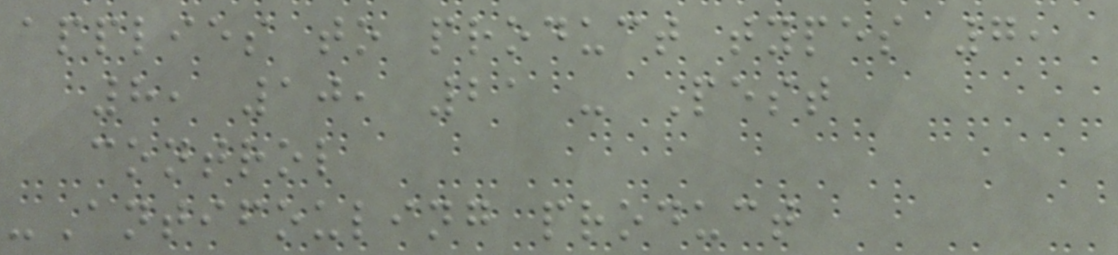applies to product types 7,
8, 10, 21 - Pest
control
-Antifouling product
